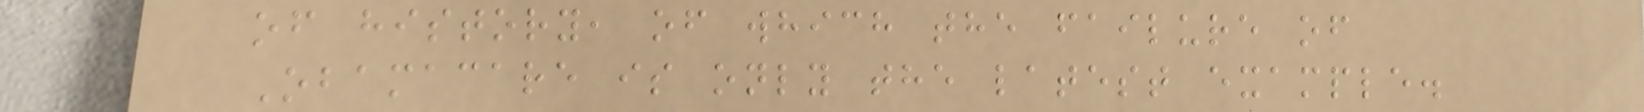of history, of which the failure of
Obamacare is only the latest example.
